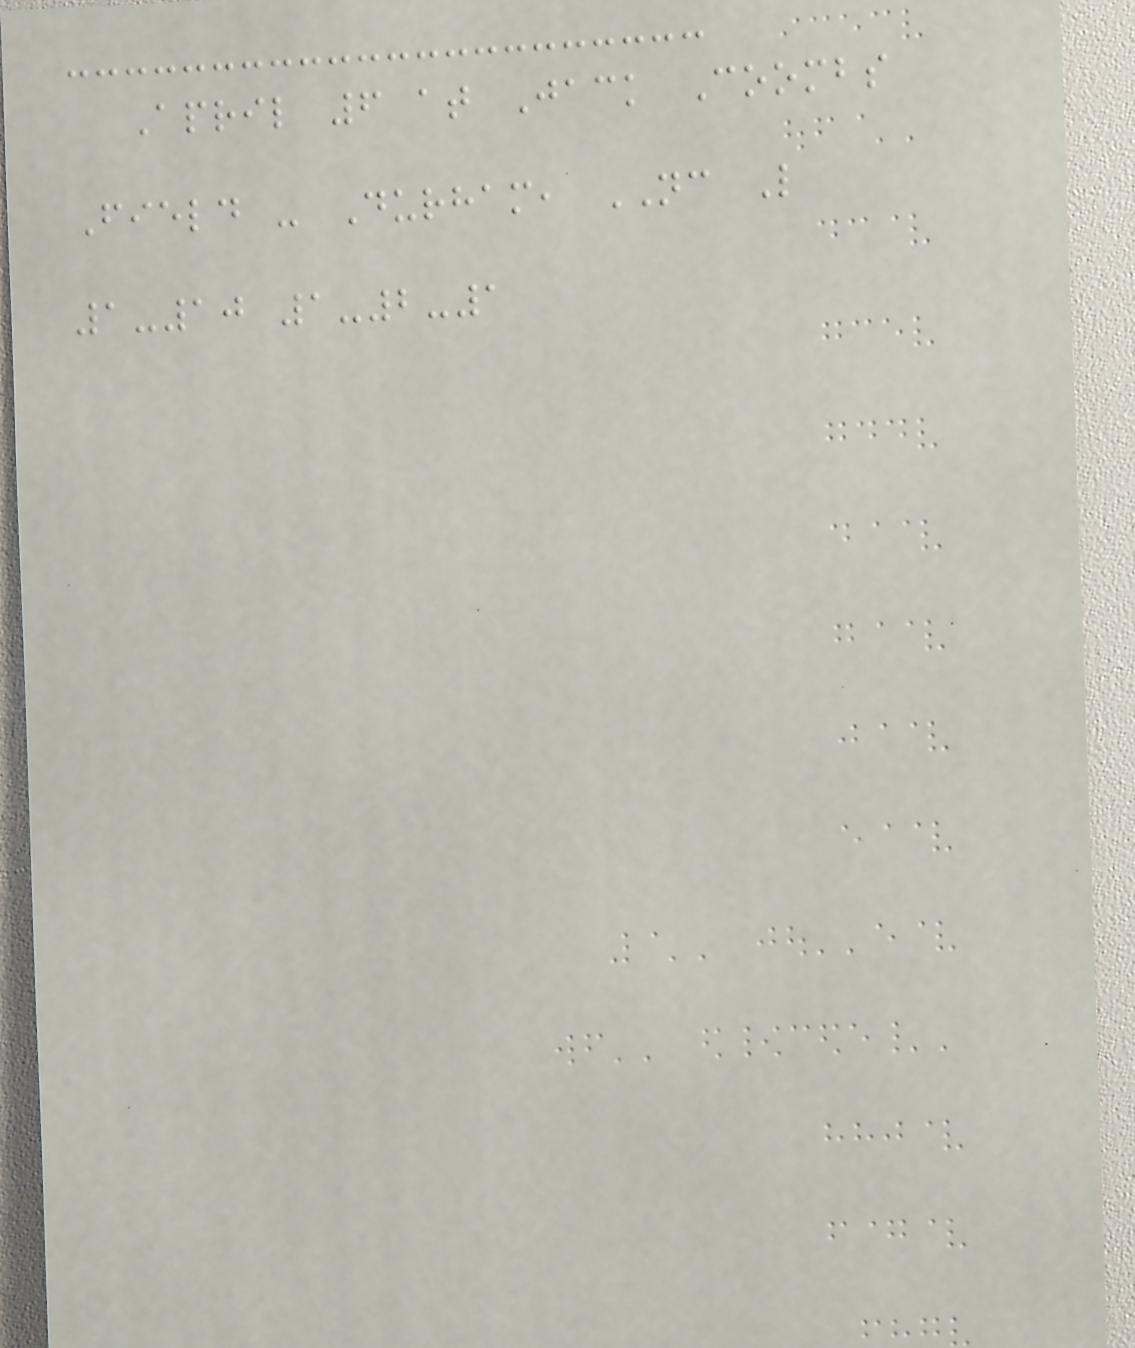April 6 at Jack Coombs
Field - Durham, NC L
1-10 1-2-1
